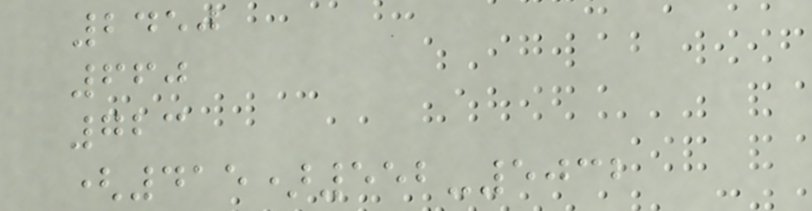2450
660
723
(415)552-5032
